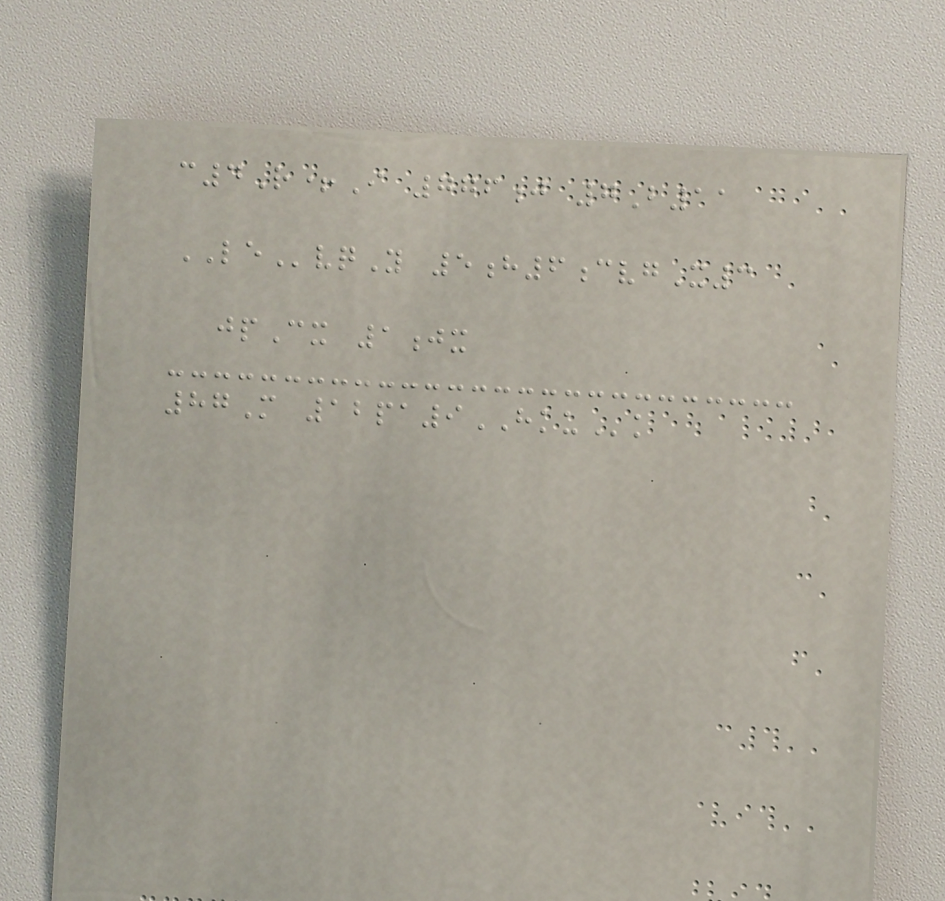c4R+I 776j 7B11
LEvqY 5h6cvgX3
jpCx 1jx
87M 12pa9HKUk
